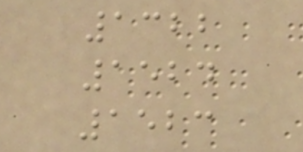1322
1524
1523
